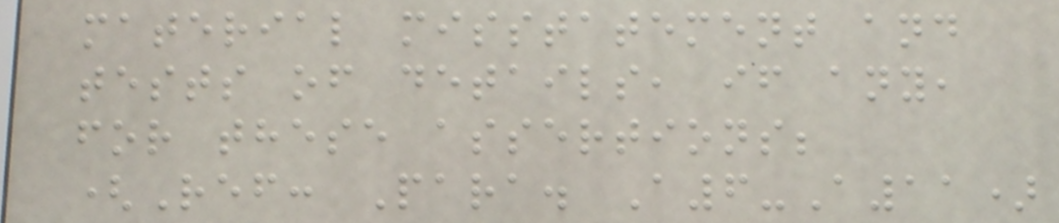material misstatement and
tests of details, if any,
for these assertions;
(Ref: Para. A6-A11)
